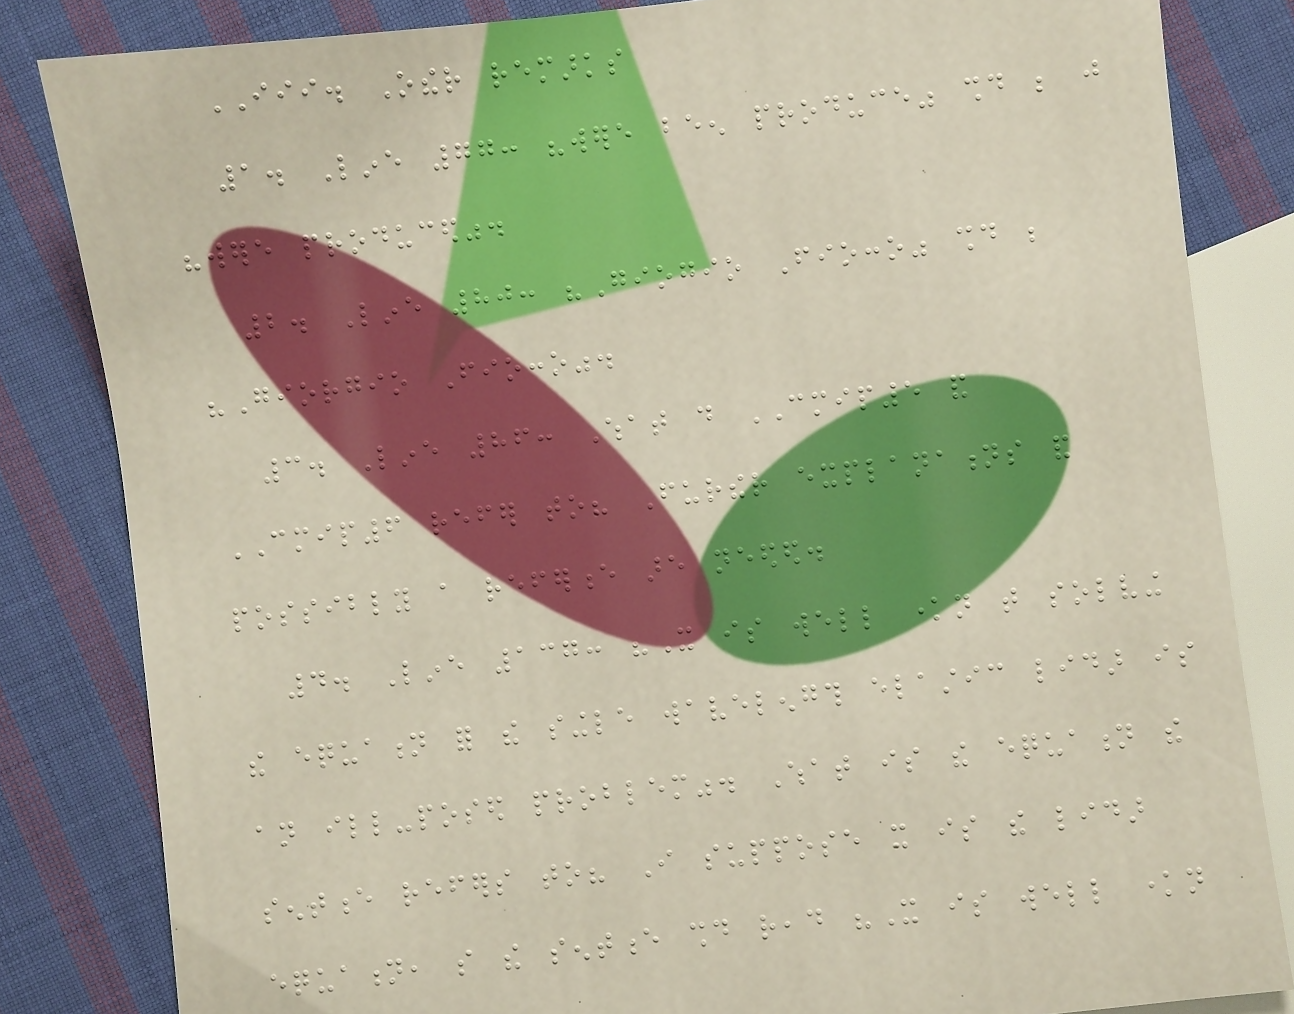III. Other remarks
1. Line 77: "were been produce" should be just
"were produced".
2. Line 80: "Giogio Fiocco" should be
"Giorgio Fiocco".
3. Line 86: What do CMIP5 and
CMIP6 refer to? Further explanations and
possibly a reference are needed.
4. Line 137: "It is well known that solving
the equation for the single wavelength elastic lidar is
an ill-posed problem". What is the equation the
sentence refers to? I suppose it is the lidar
equation, so the sentence should read "It is well known
